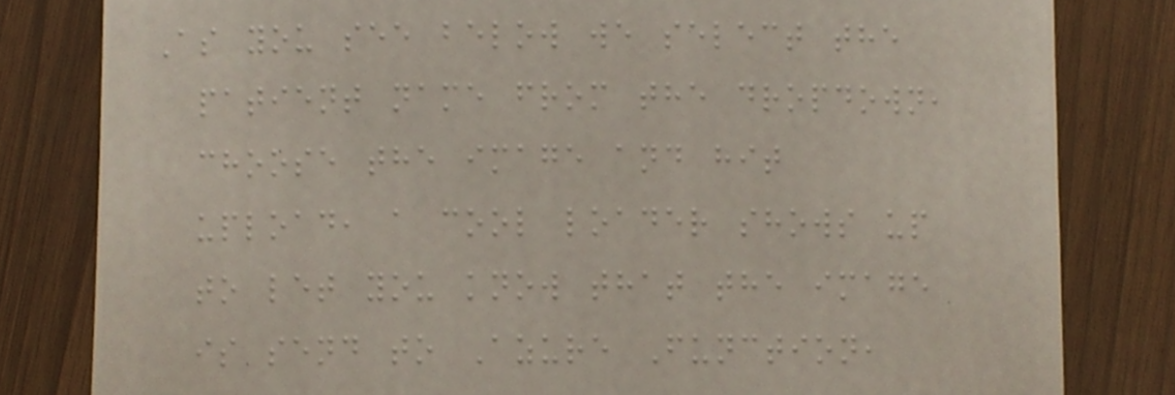As you see below we select the
patient name from the dropdown,
choose the image and hit
upload, a cool loader shows up
to let you know that the image
is send to Azure Function,
